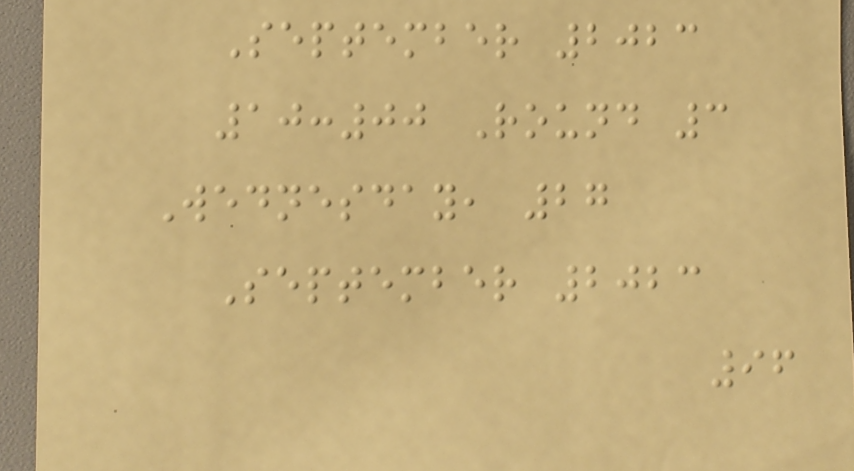September 2023
10:00 Round 3
Wednesday, 27
September 2023
96
